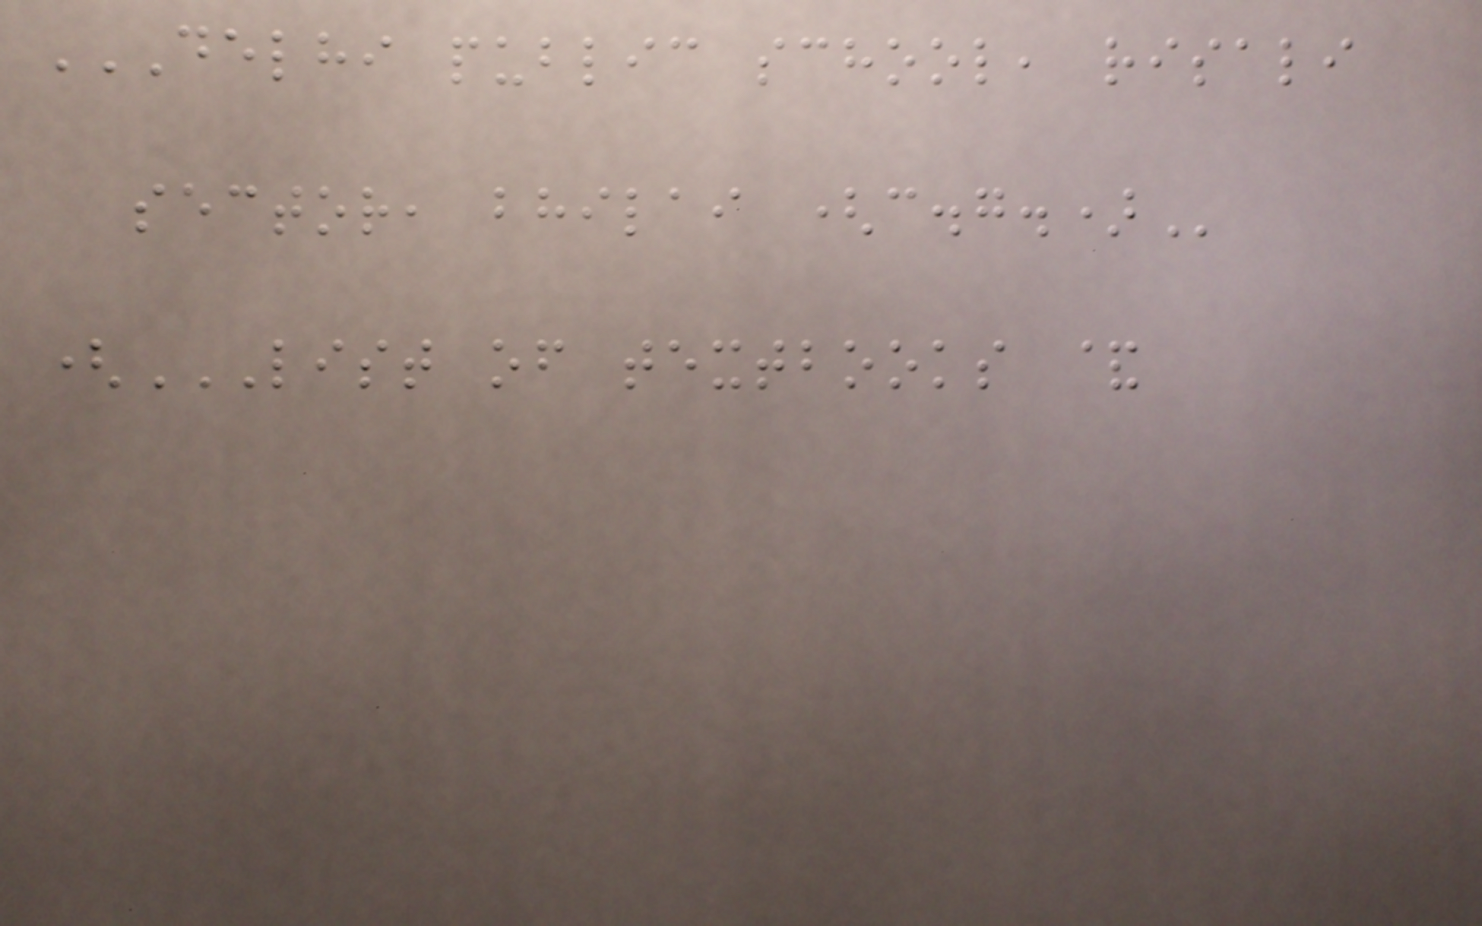DELHI PUBLIC SCHOOL, RISALI
SECTOR, BHILAI (C.G.)
(LIST OF TEXTBOOKS &
